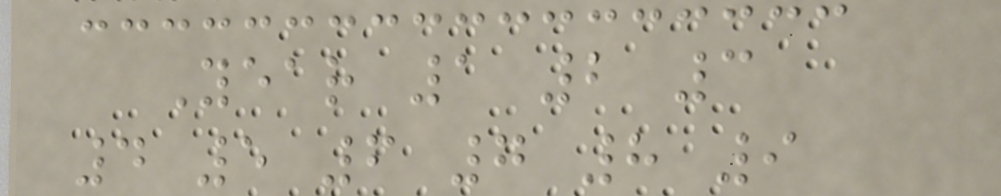Year 1 2 3
4 5 6 7 8 9
